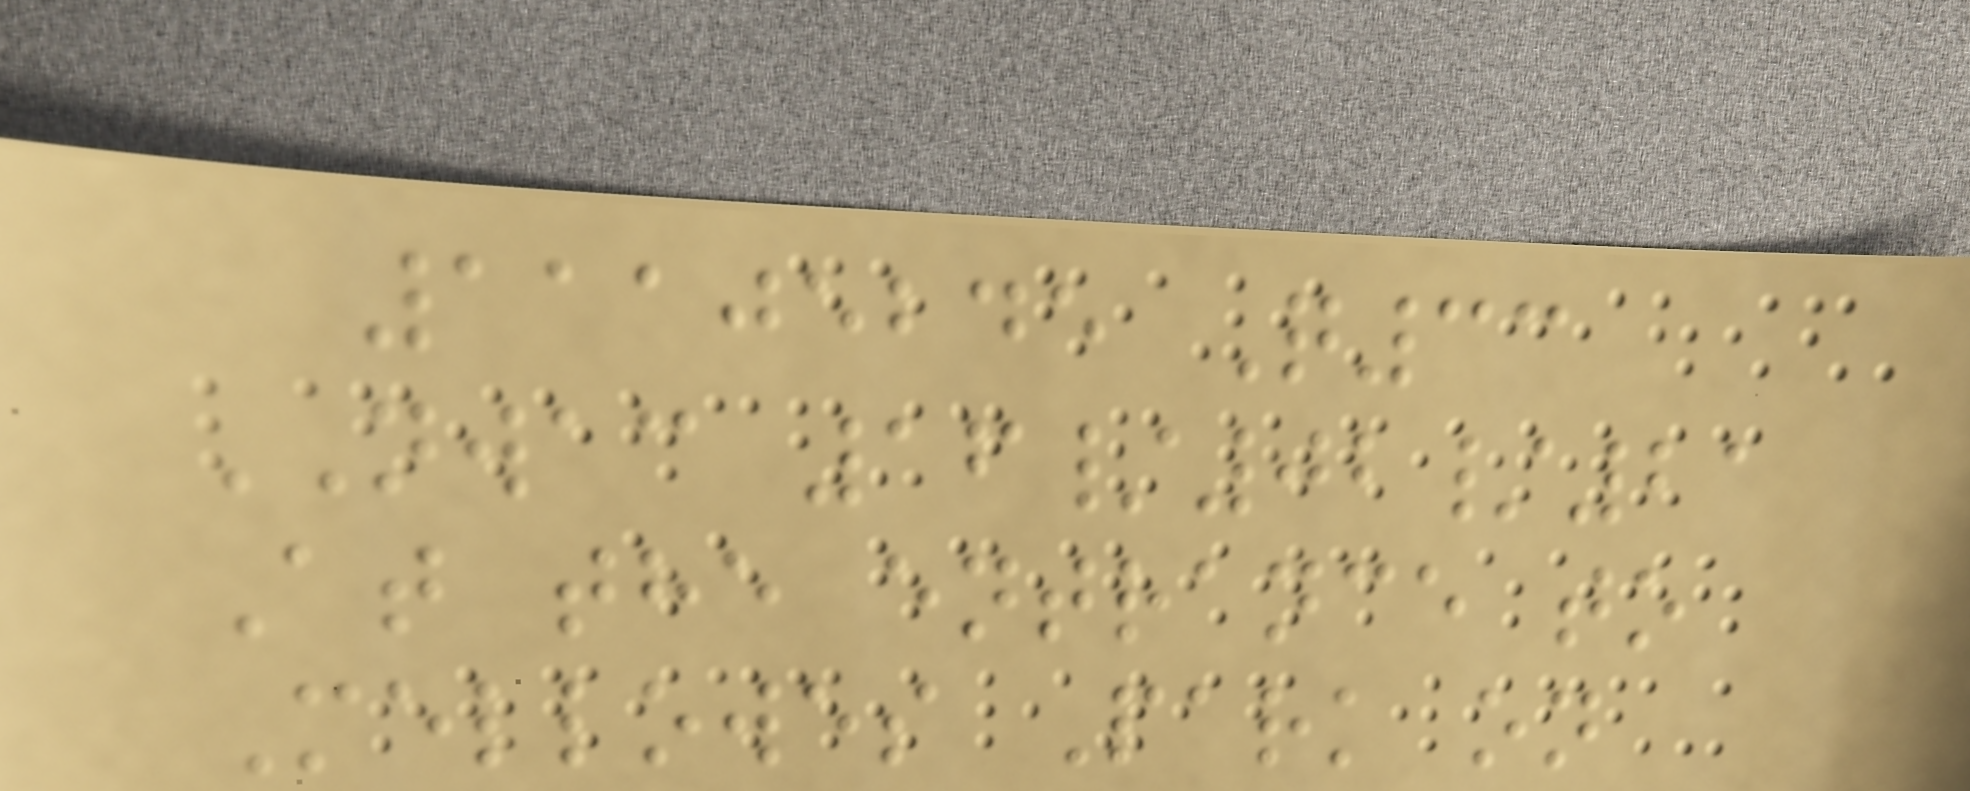11105245 Q33
NWAC 16/02/21
At the entrance to
Mellowes Park on
